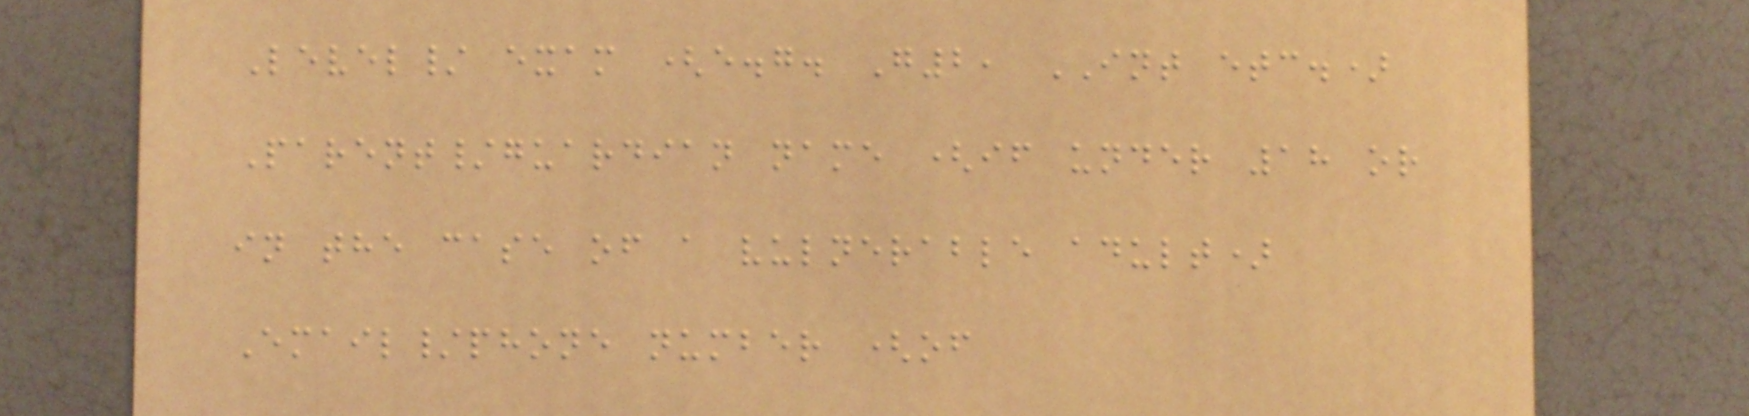Level/ exam (e.g. G2, INT etc.)
Parent/guardian name (if under 18 or
in the case of a vulnerable adult)
Email/phone number (of
